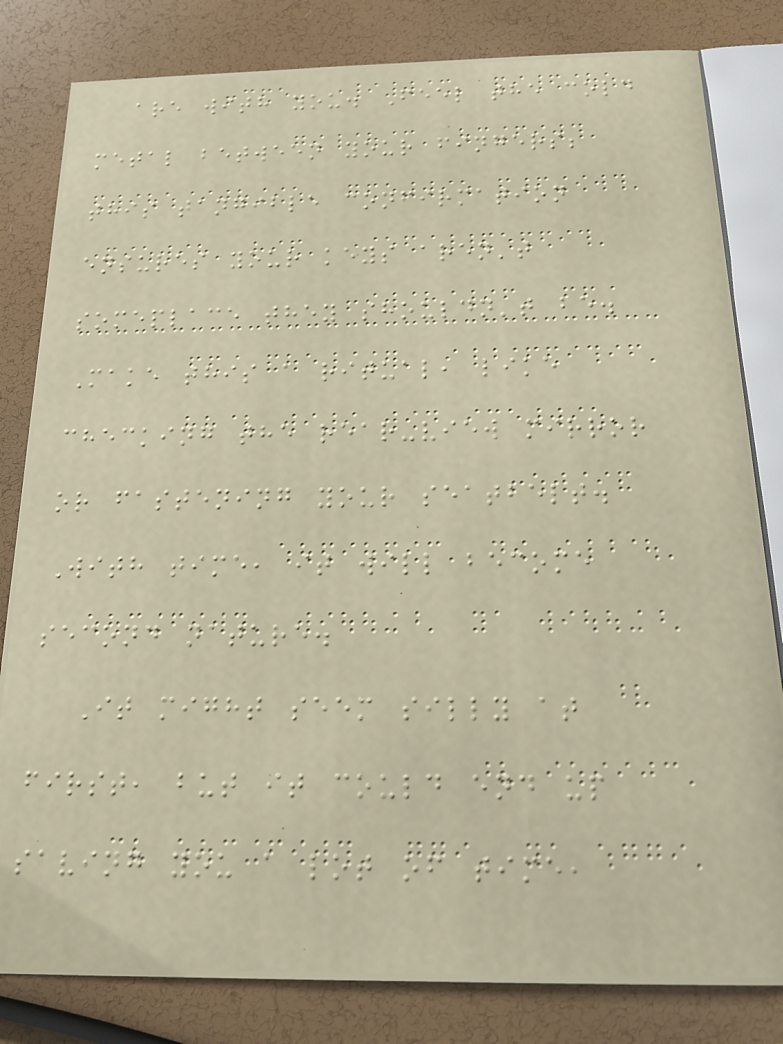are with you. Feel the cold
metal between your fingers;
this tangible confirmation
ensures your keys aren't
someplace they shouldn't be.
Make this a ritual, like
checking the rear-view mirror
or fastening your seatbelt.
With time, it will become
second nature.
It might seem silly at
first, but it could end up
saving you a lot of time,
